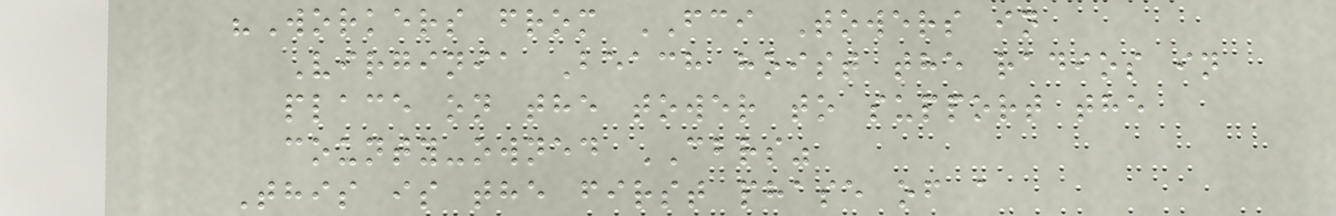"Workers from FCI Towers in
Virginia Beach hoist the radios in
place on the tower to support the
county-owned CBRS"
This is the first phase of a
